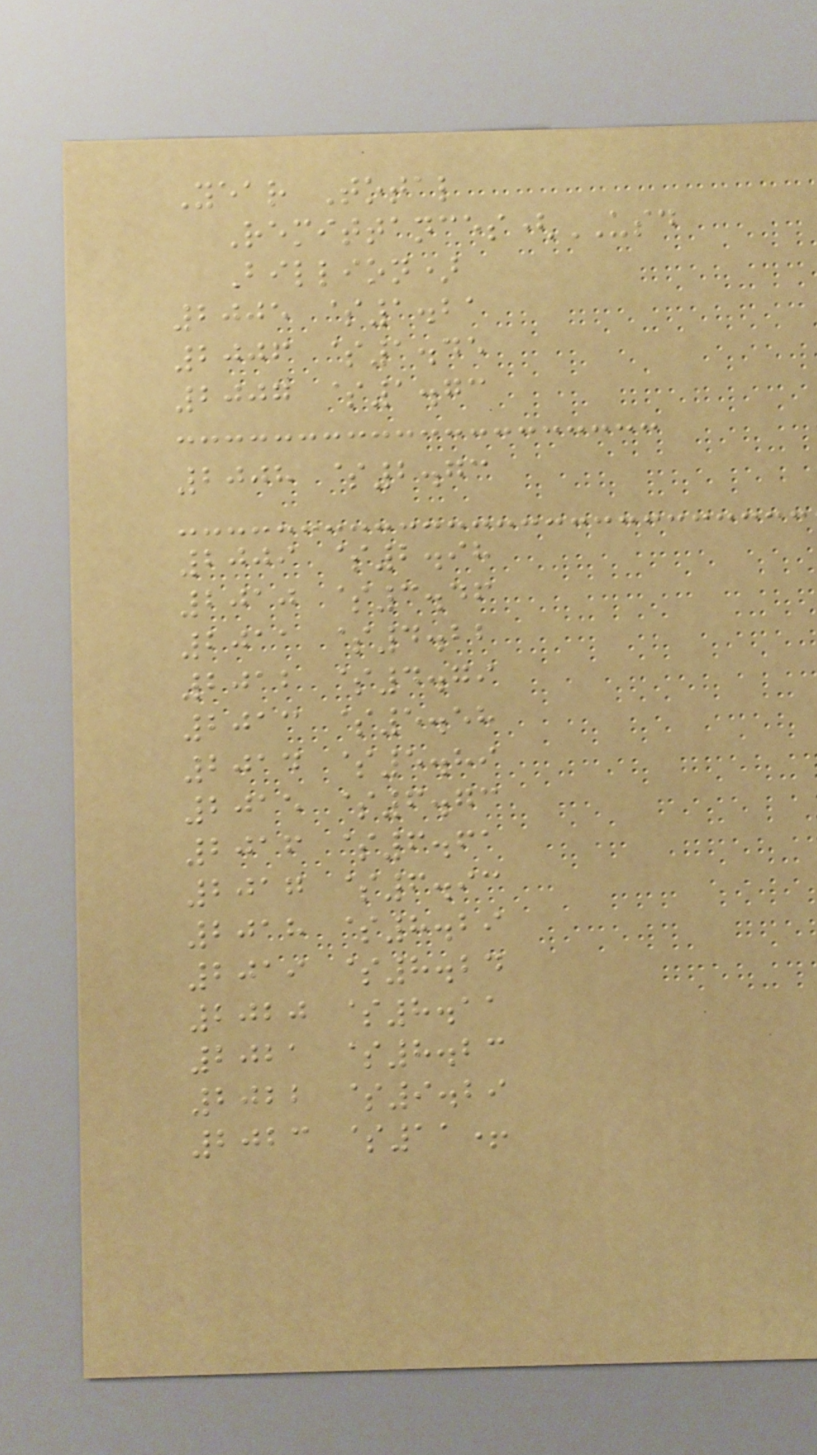Year Total
Remittances(USD
Billion)
2005 $1.21
2006 $1.45
2007 $1.73
2008 $2.73
2009 $2.98
2010 $3.46
2011 $4.22
2012 $4.79
2013 $5.58
2014 $5.89
2015 $6.73
2016 $6.61
2017 $6.93
2018 $8.29
2019 $8.24
2020 $8.11
2021 $8.23
2022 $9.29
2023 $11+
